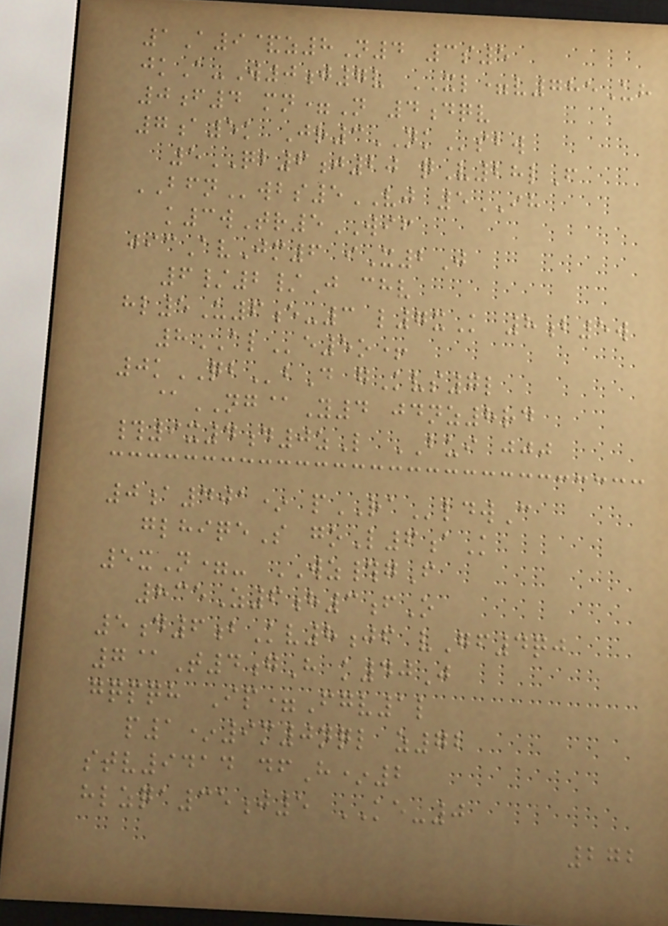1A9&z8N4 3s5
jkA-W0j7v XL=v785Uh
0f4 mn=N 4dqv
7a5k Jr3NKsbw
5QB6j20 qV28lF
BFNwbs5VJ 5IH
k3wTr5WIF
jicAvJm6 iX2J
6/2/J chv
hl5U6e-3 l7xK 8b5w
8ALe5o+
0kQBbD gKvs7l
@NG@Y4 jdnz8rd
#9x4d0zL BUI jjj
0a401* pRAldwC
glhiqeS goL6aK
5xN=- WZ#gF
835Z6h3fO
5d6bKv8jf vGf4qj
7@T4gH k40J
gqpqh Ip=Fgv1l
p1*9m0nql z72
stv9414 dfH*2
hlzqa35j5 KE-0
272
